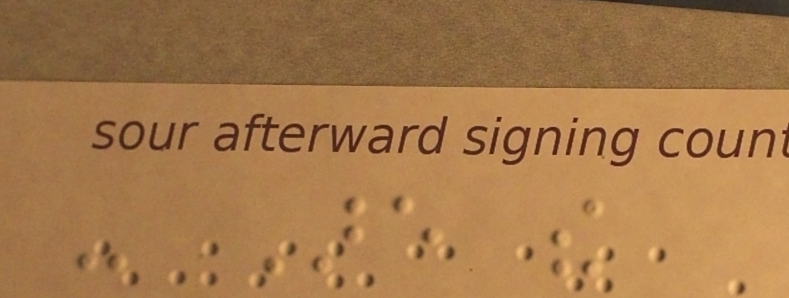- Are the
